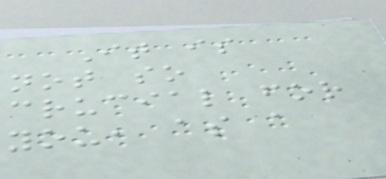It is
not so
crucial for
you, as a
